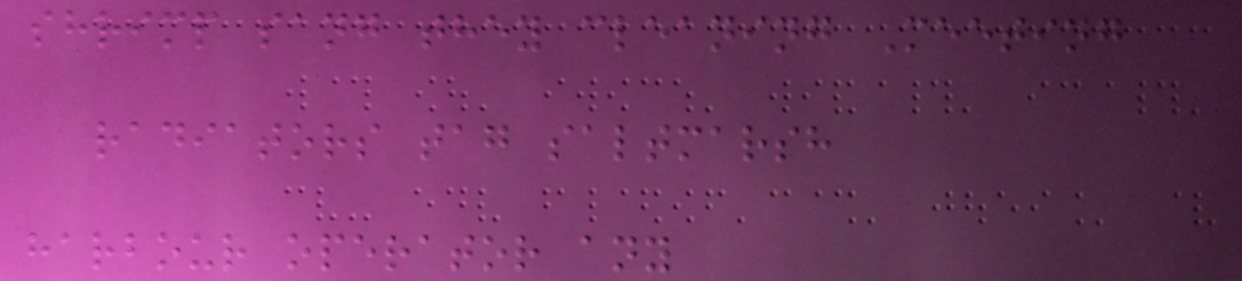shrimp sang they cleaning Meeting
radiators tag saltmarsh
harbour operator any
